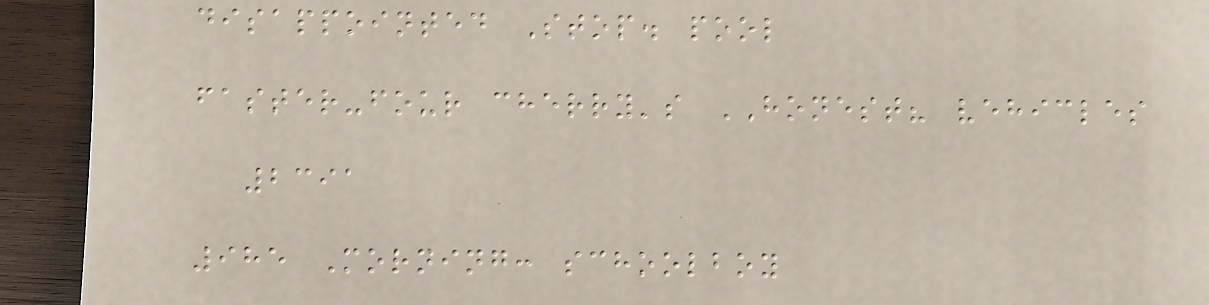disappointed Stop. pool
faster-four cherry's HONEST? vehicles
2391
985 Morning: schoolboy
